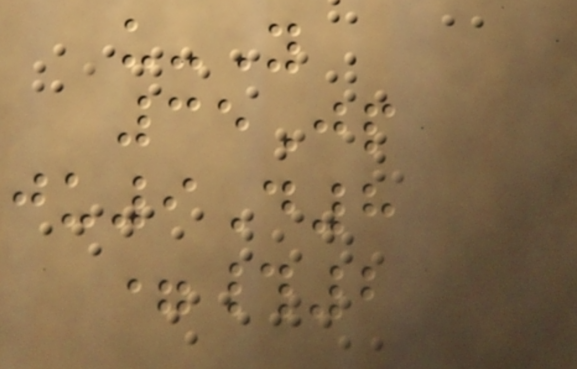u-Y
35Jp
ju9D8
=#2
